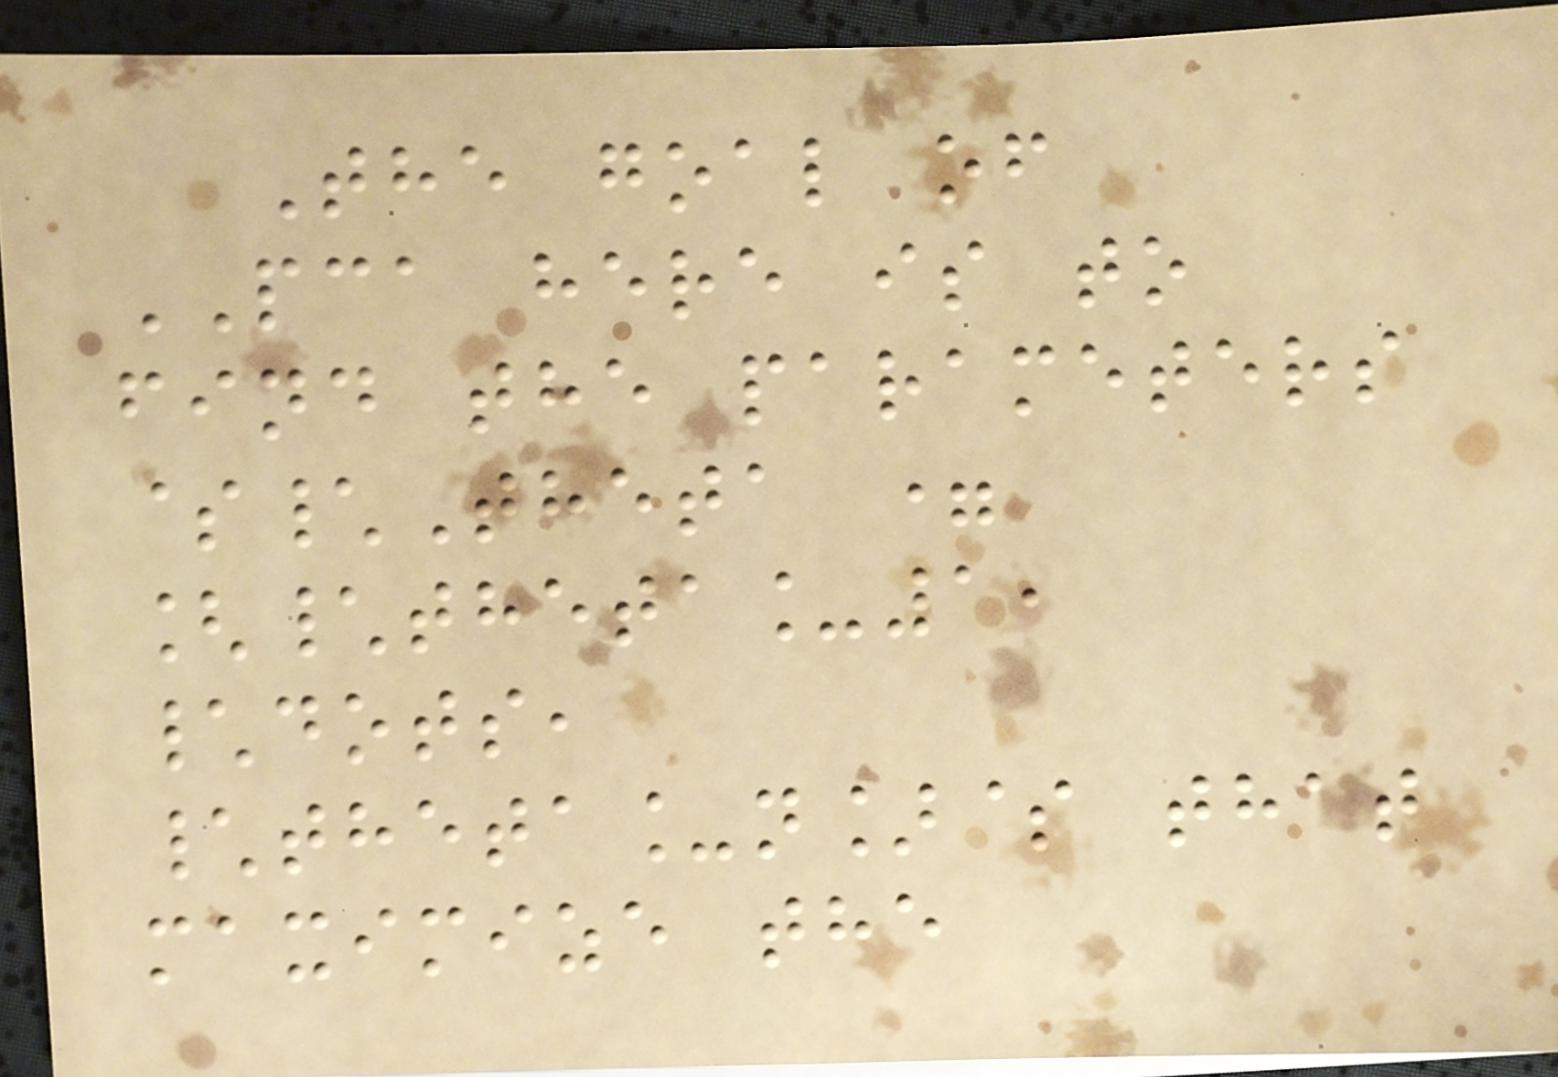The goal of
PCA here is to
find the parameters
$\Theta =
[\theta_1,
\dots,
\theta_n]$ that
maximize the
